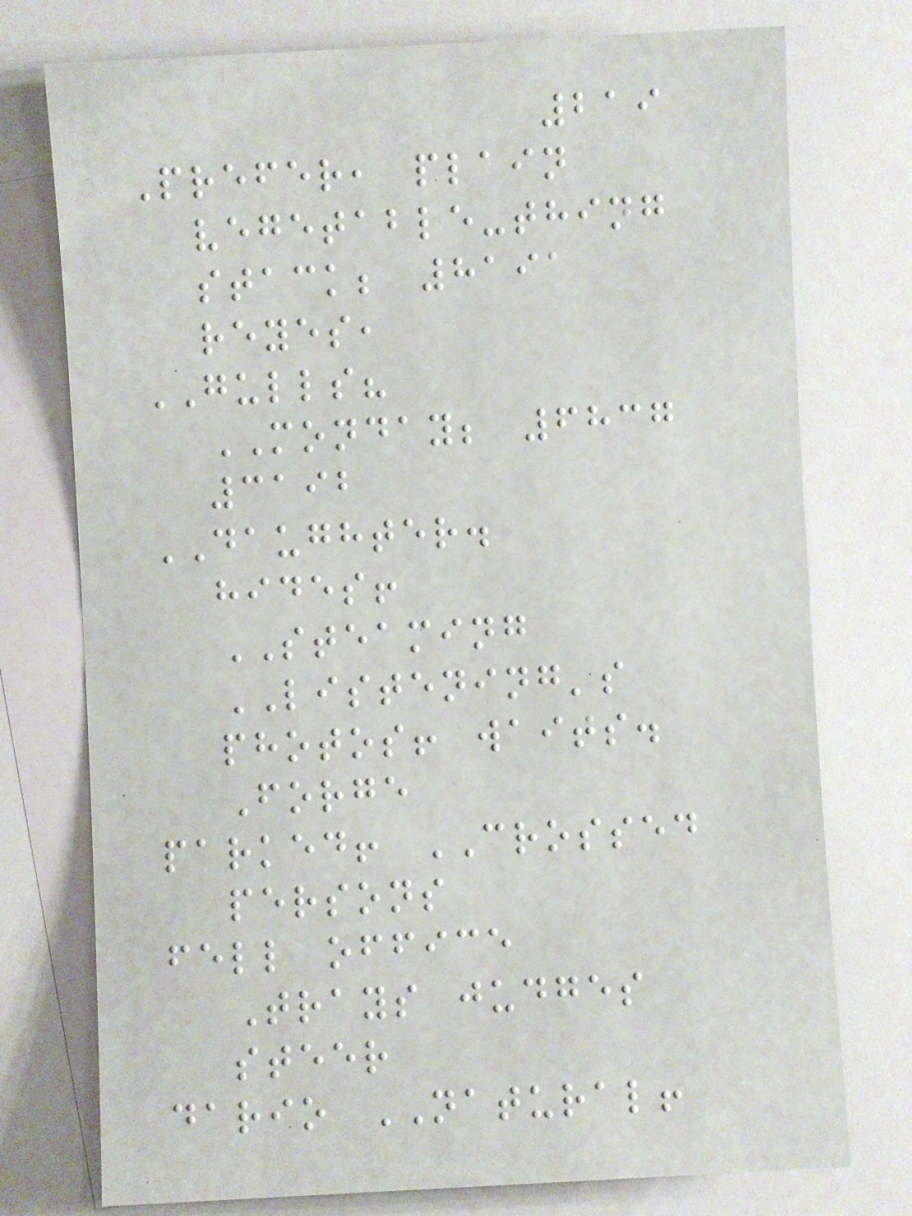219
Prefer, plain
vegetable-thing
stack; 8191
reyes,
GULLS?
MONDAY; 6837
3192
DAUGHTER.
hides!
STEAMING
LISTENING's
photos! waits.
Forge
parked! CROSSED
persons
fell office
Trays judges
steer
dario NATURAL!
